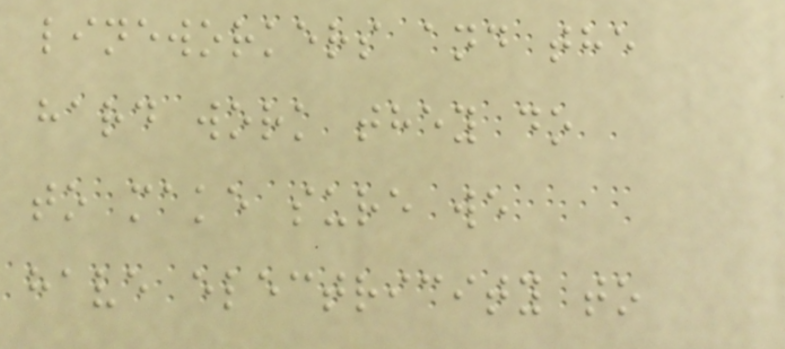lineworkers and the
hard work they do
to make sure we
have electricity to
